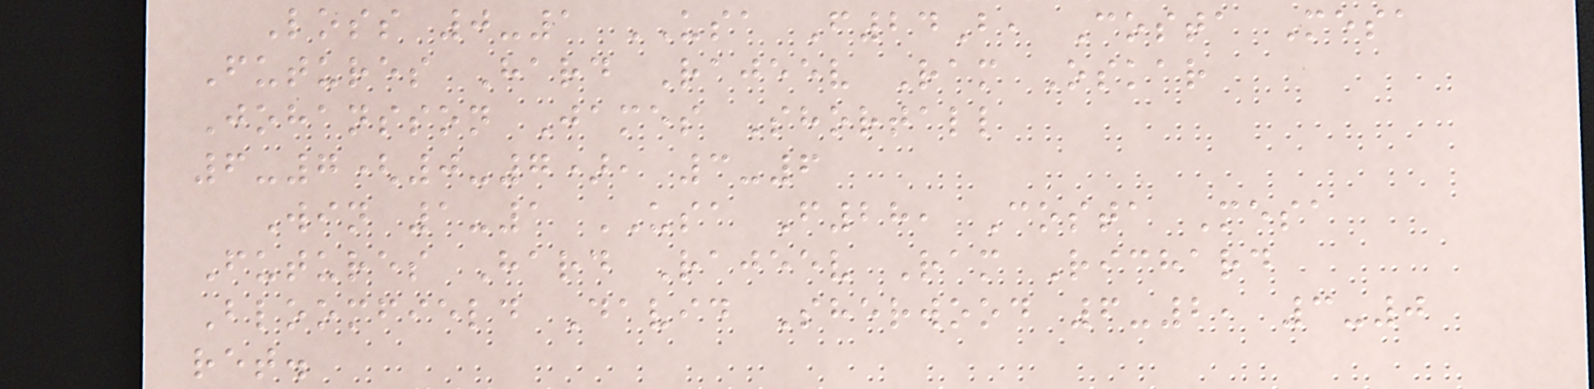Loss 0-1 USA F24B, Costa Mesa
Futures Hard Rajeev Ram Oskar
Johansson James Shortall
6-7(0-7), 3-6
Win 1-1 USA F28, Costa Mesa
Futures Hard Rajeev Ram Richard
Bloomfield David Sherwood 6-2, 3-0
ret.
